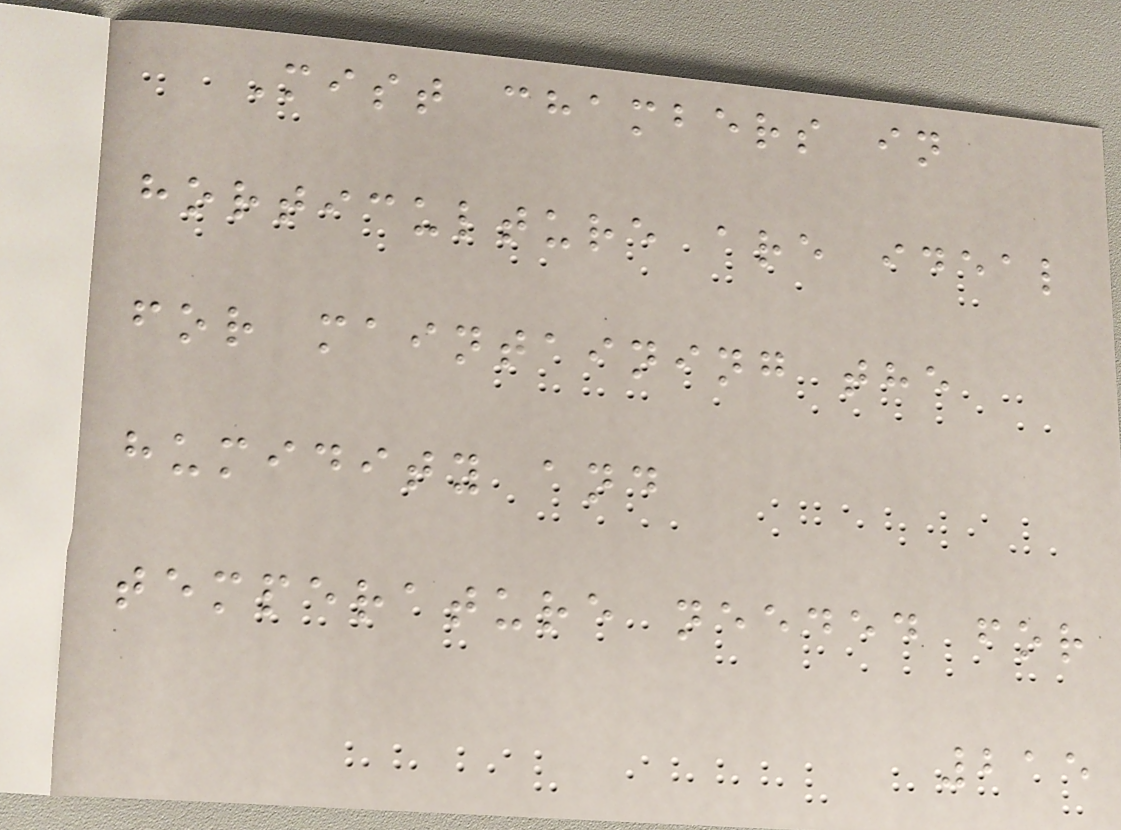Mist chambers in
horticulture are ideal
for maintaining the
humidity and
temperature needed for
215
